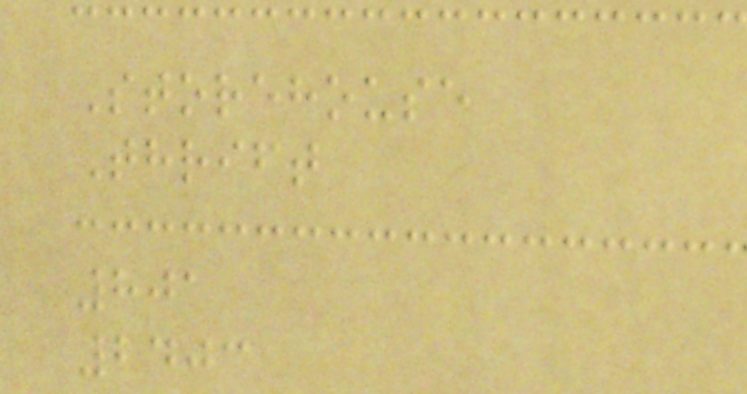Storehouse
Thrift
801
2403
